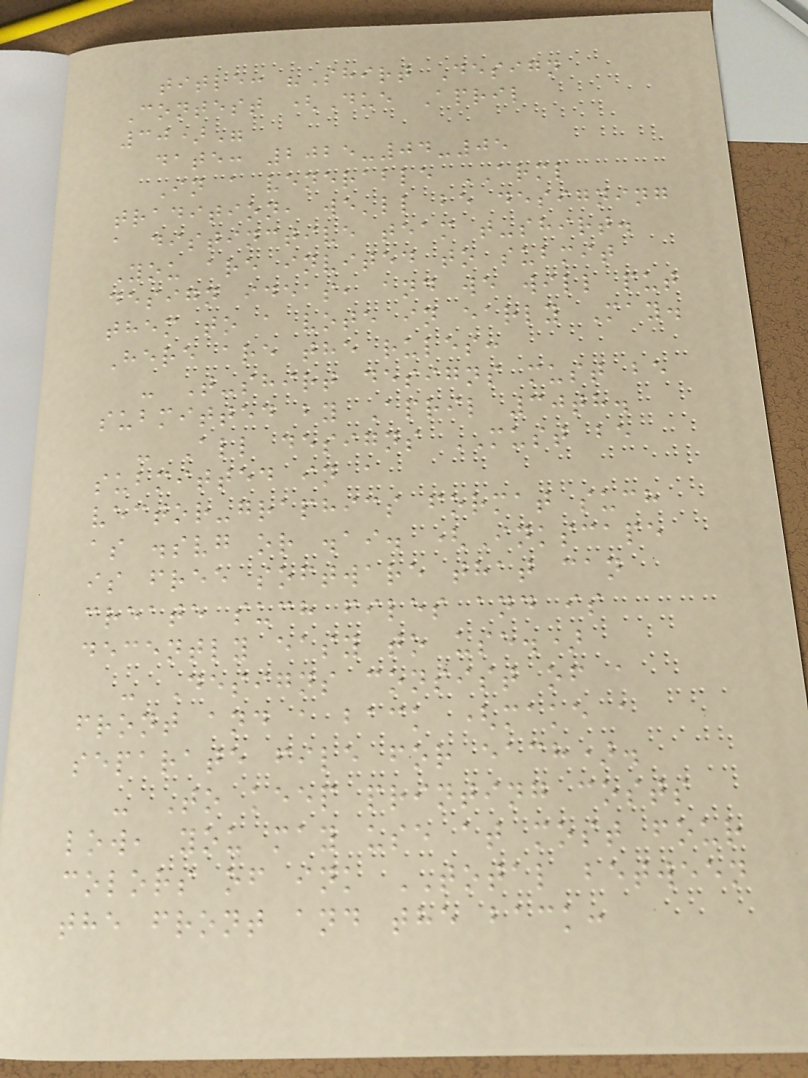title: "Shirt Design
Contest (Due April
30)"
date: 2025-04-05
In a venerable ARML
tradition, we'll be designing
a distinctive team t-shirt.
You are invited to submit
design ideas, and we will put
them to a vote in early May.
Here are the rules:
- T-shirt designs must be
submitted by April 30th.
- All designs MUST be
submitted in a
vector-graphics format such
as .svg or .ai. (Inkscape
is free software that can
create such files and is
decently easy to use.)
- Designs consist of a
front and a back (make a
separate file for each).
- To keep printing costs
low, you may use at most four
colors of ink TOTAL between
the front and the back:
